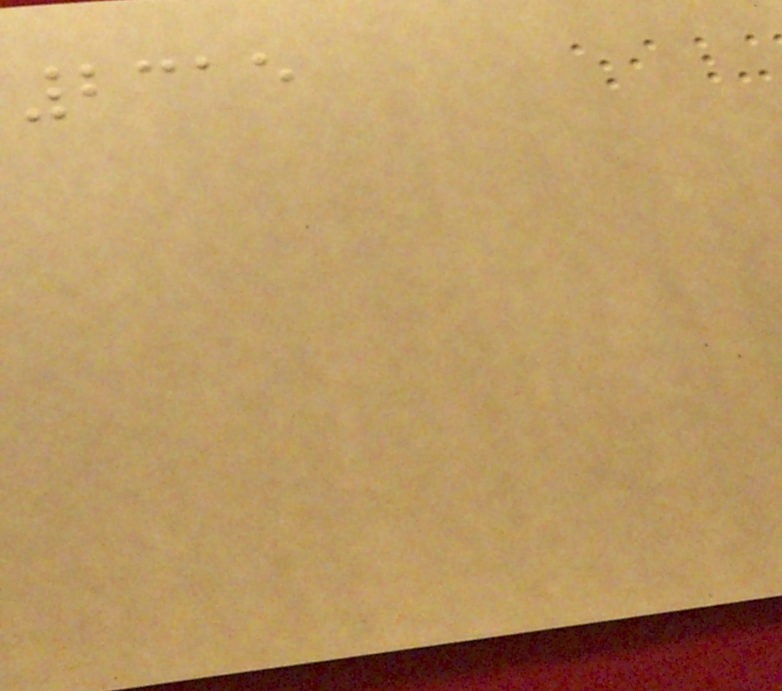2315
